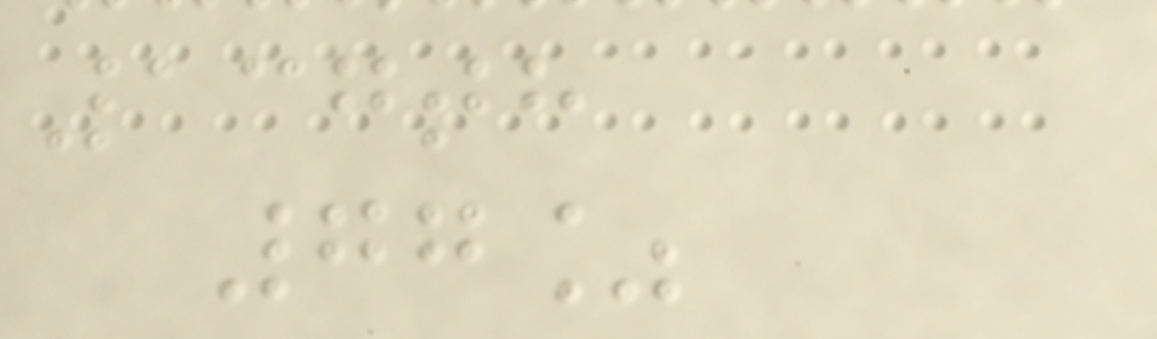137th
77%
